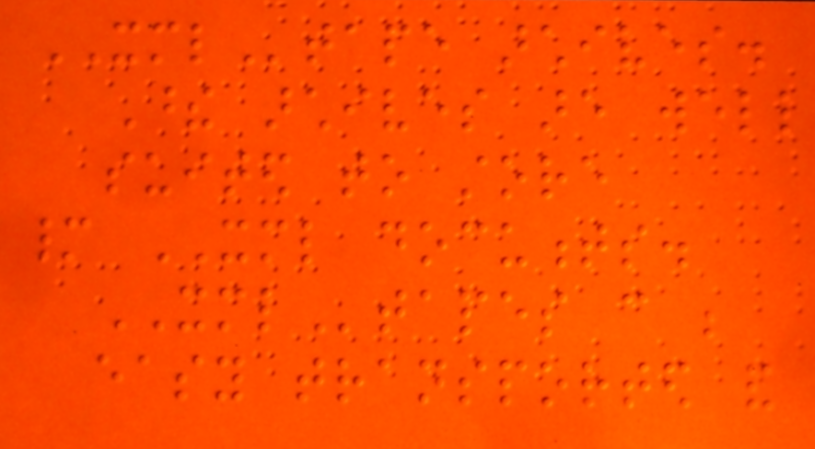XMLtape archives.
These archives are well
suited to store
many XML documents.
XMLtapes can be
easy transported and
